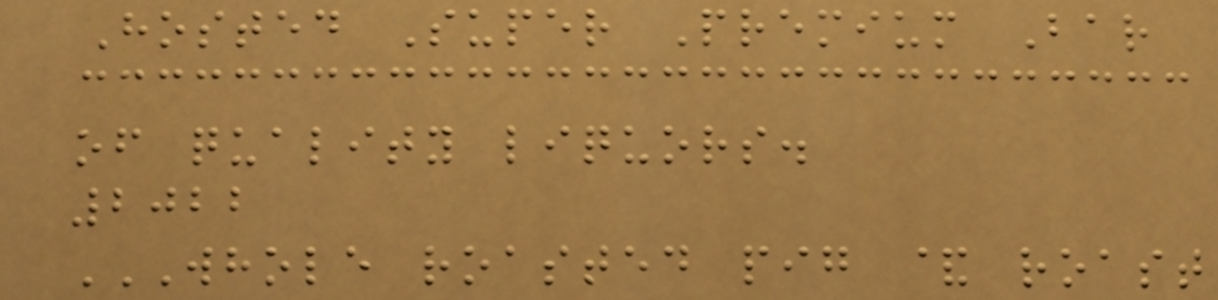Hosted Super Premium Bar
of quality liquors.
2022
WHOLE ROASTED PIG & ROAST
